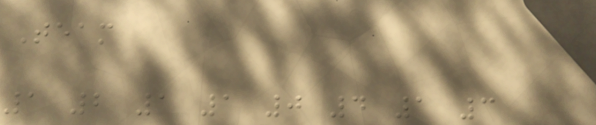Team
1 2 1 1 0 4 1 3
